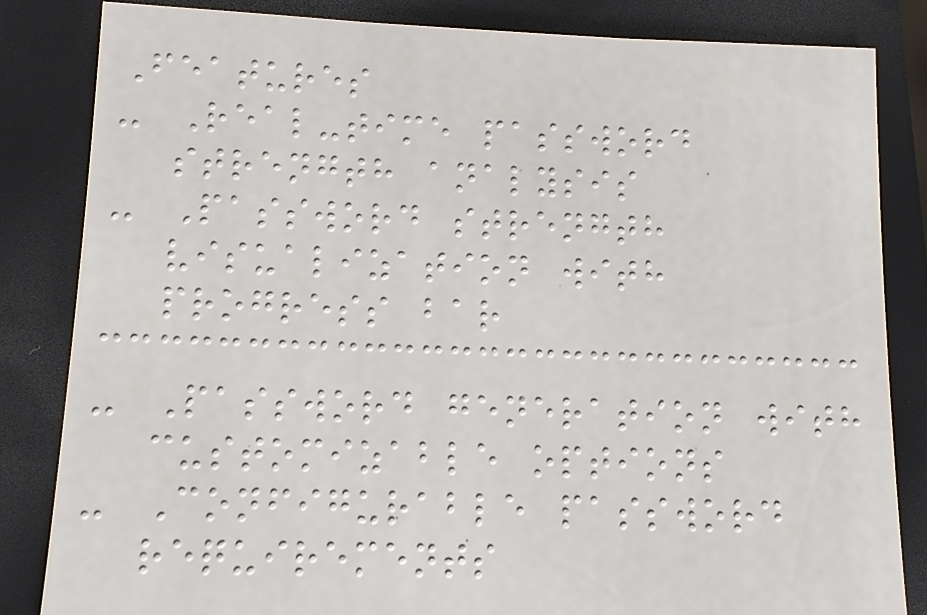Features
- Real-time password
strength analysis
- Password strength
visualization with
progress bar
- Password generation with
customizable options
- Configurable password
requirements
